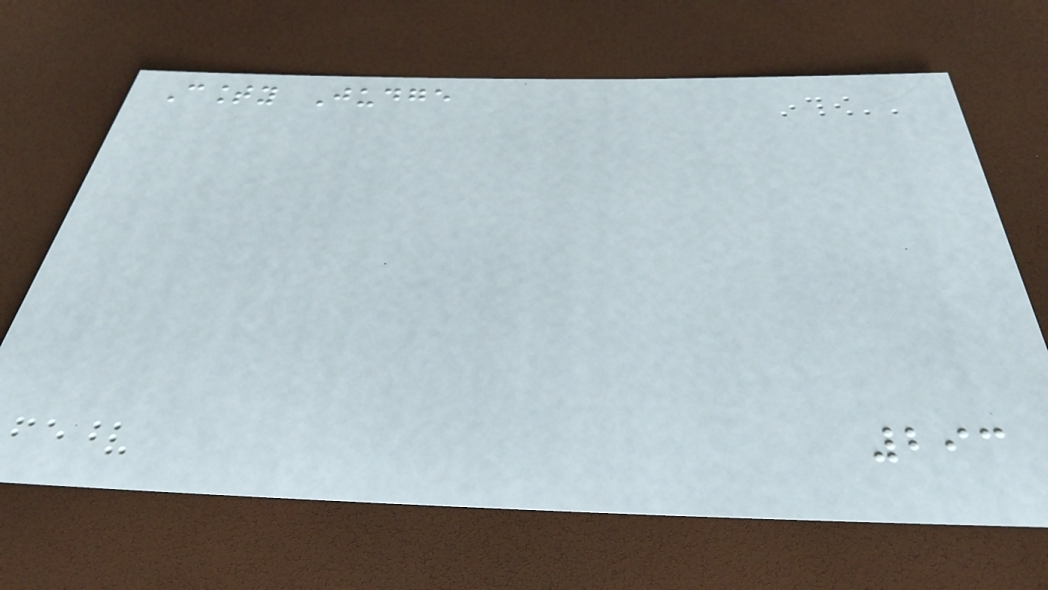County Judge
293
